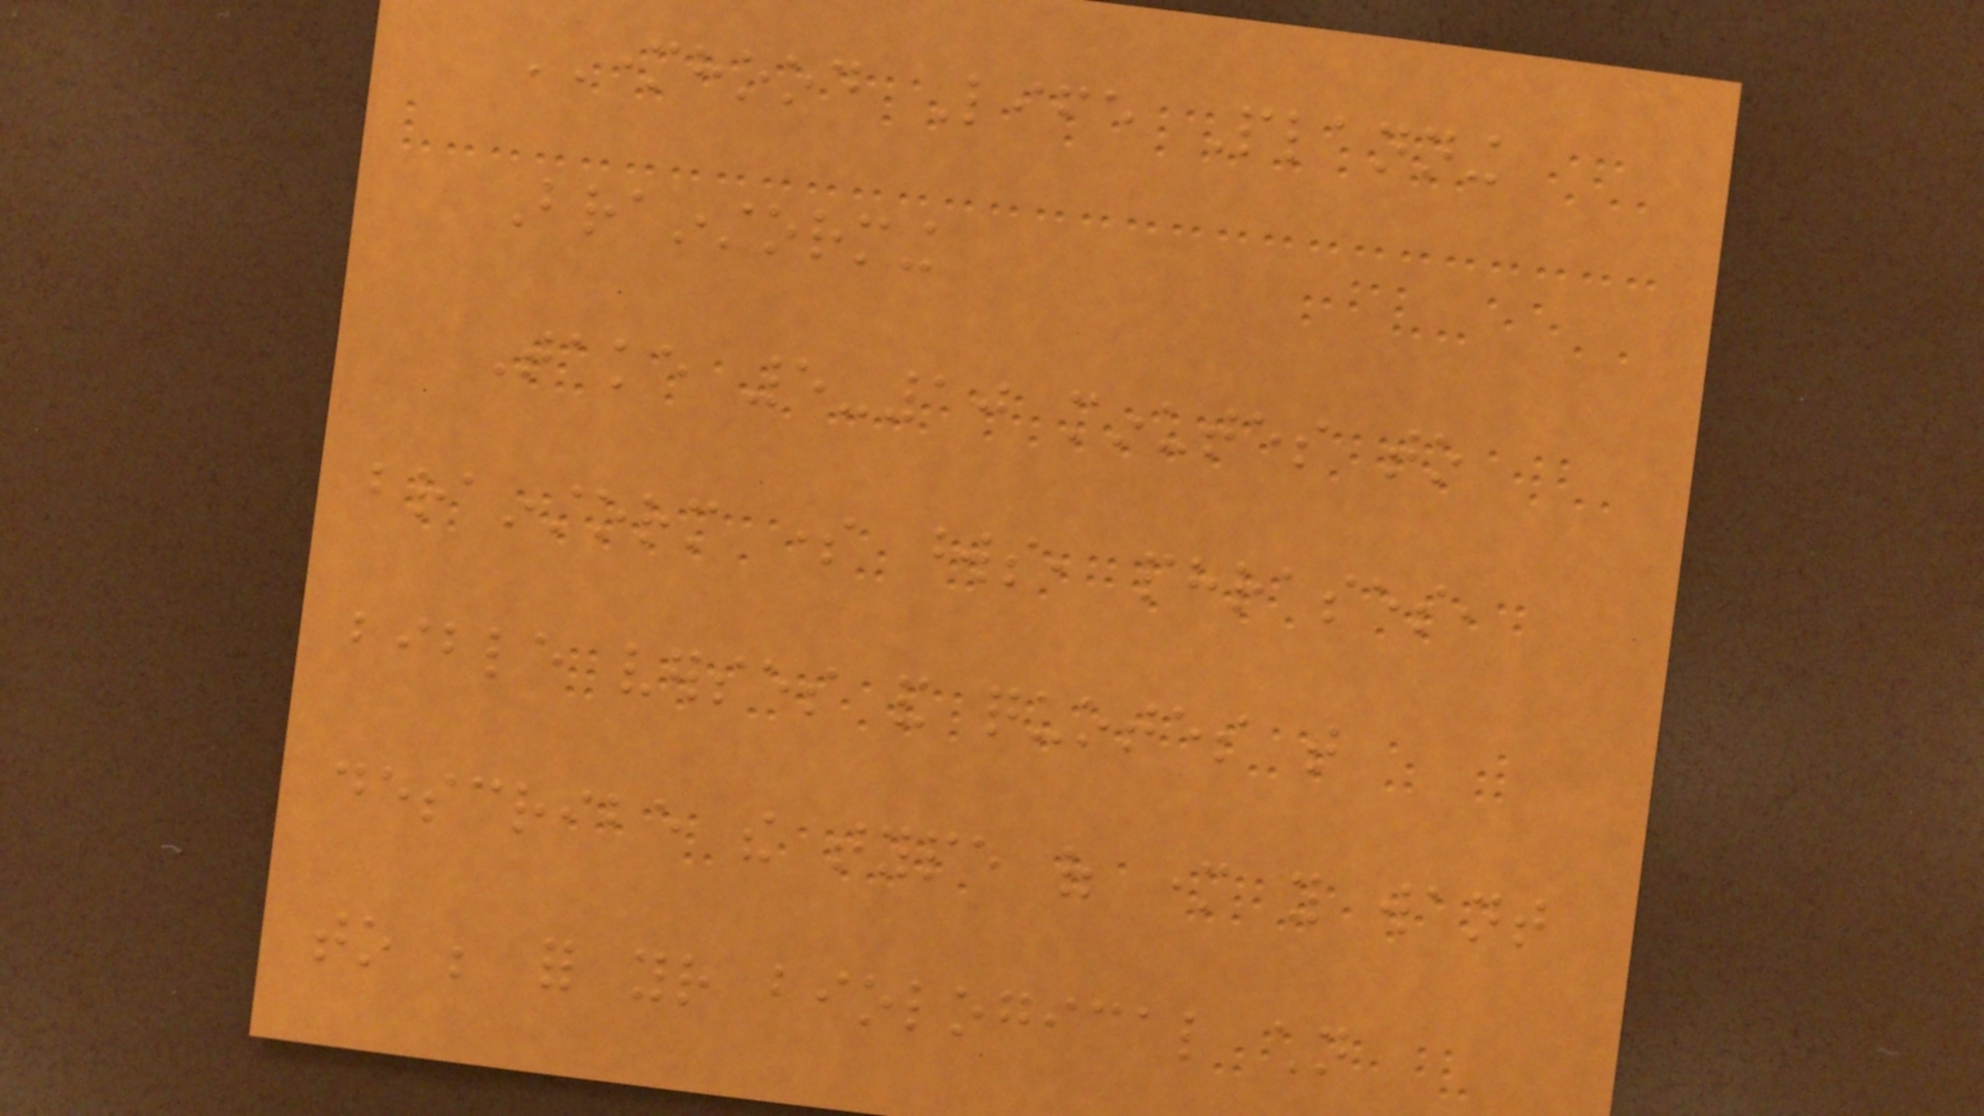MOTHERHOOD Life Planning
Brainstorming
Take 5-10 minutes to
brainstorm some words, phrases,
bible verses and quotes that
describe the type of mother you want
to be for your biological children
